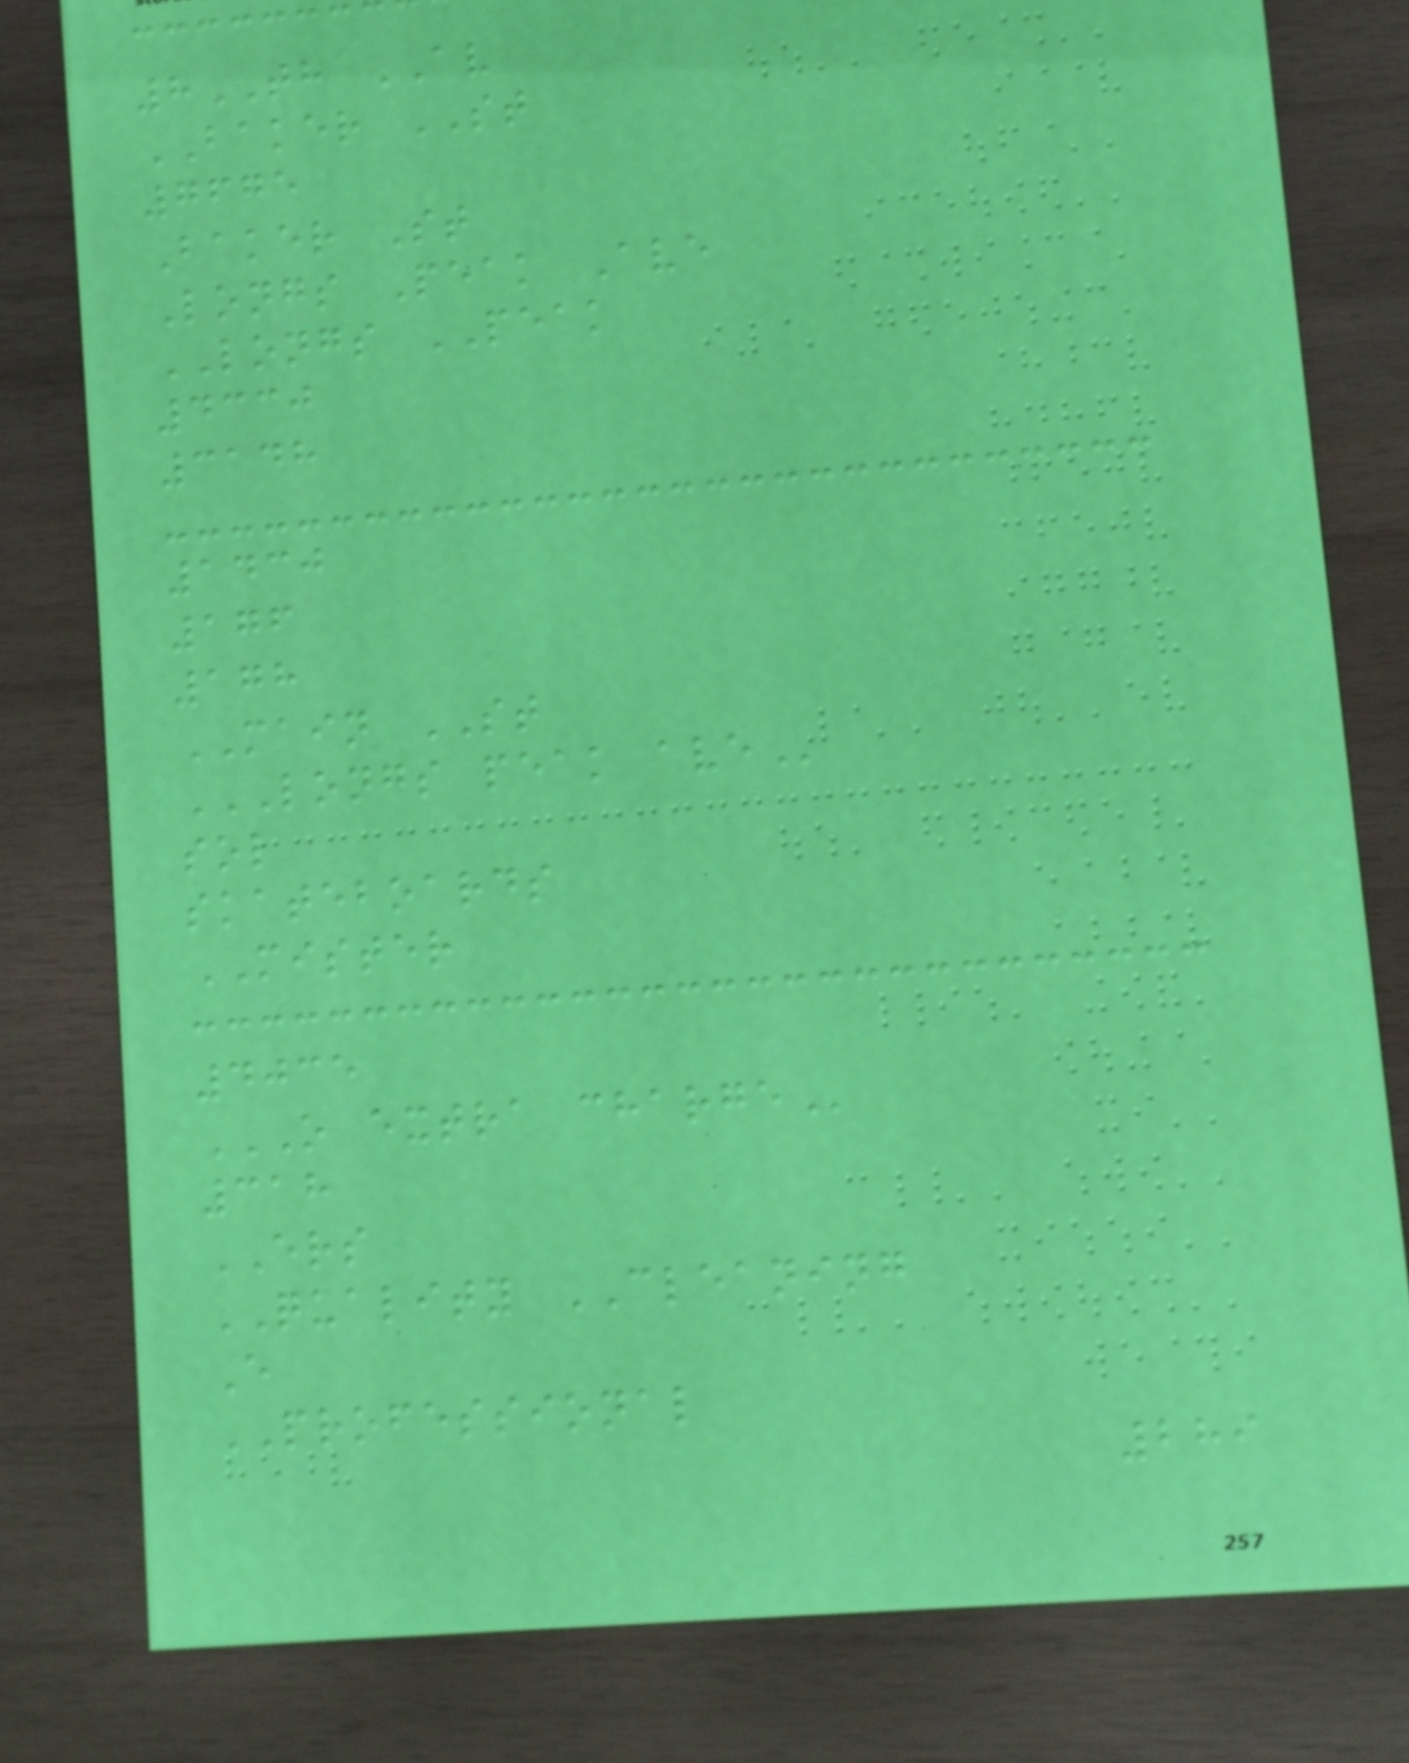8TH AV
BAKER ST
7675
Baker St
Longs Peak Ave
LONGS PEAK
4330
3148
1430
176
178
MAIN ST
LONGS PEAK AVE
sol
skateboards
MISTER
4035
O EXTRA CHARGE
318
ERS
QUALITY CLEANING
E
PROFESSIONAL
289
